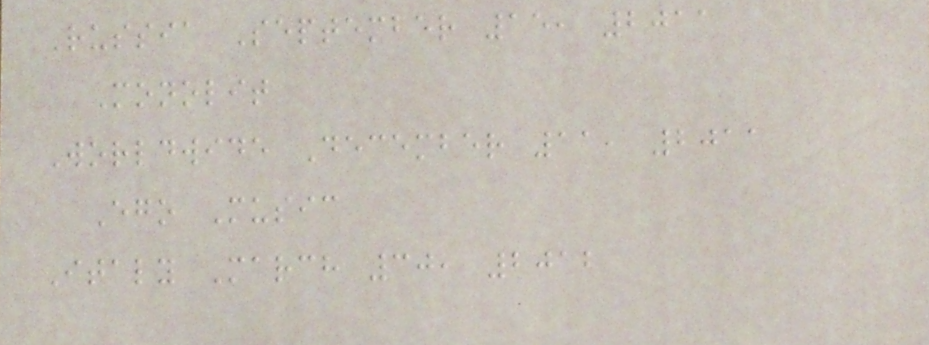Russia September 15, 2011
Monolit
Worldwide December 11, 2011
Ego Music
Italy March 30, 2012
